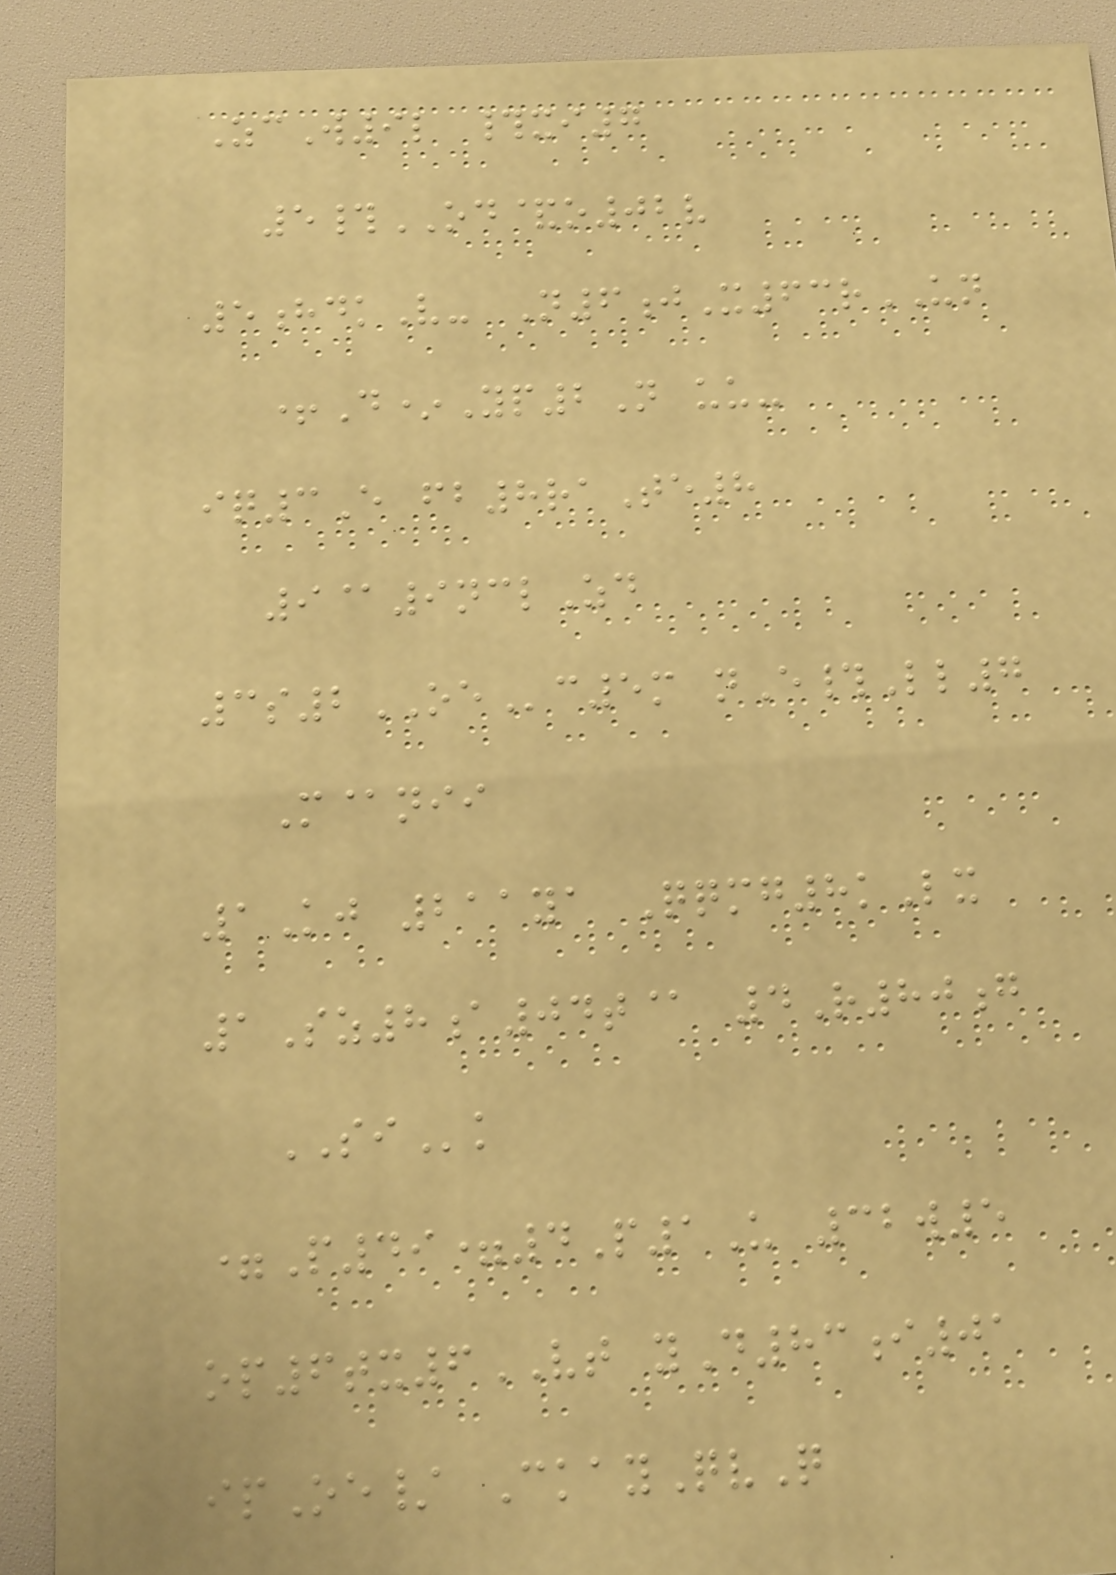ZcW9l #xi7
5#OD&o02v
5hdkV- N6jX63rUN
+D*Yp2N uu-
iq3E fb8raTe8
9@9nclZd
3s2OEc5m nE#Ll7
M@nii
1Kj 211ya Qqmg8kLx
1Sz8a04t@ 4R80g
SIk
=P49=4P1U 32w5
op6tx6VT yD83i01
ipOe/ CkayQvQ
